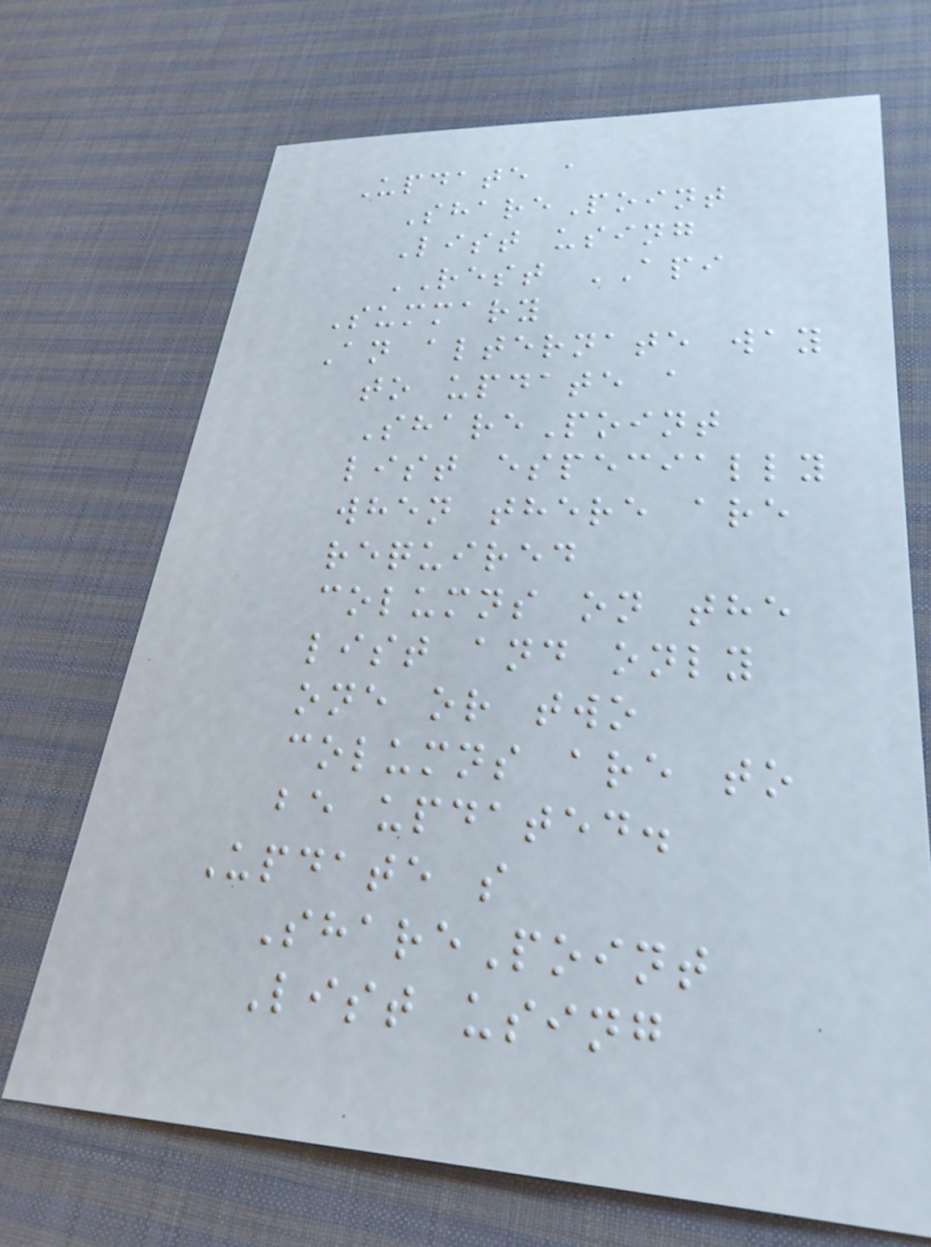Update a
SharePoint
List using
REST API
Summary
An alternate way
to update a
SharePoint
list especially
when there are
required
columns on the
list and only
one or two
columns are to
be updated.
Update s
SharePoint
List using
